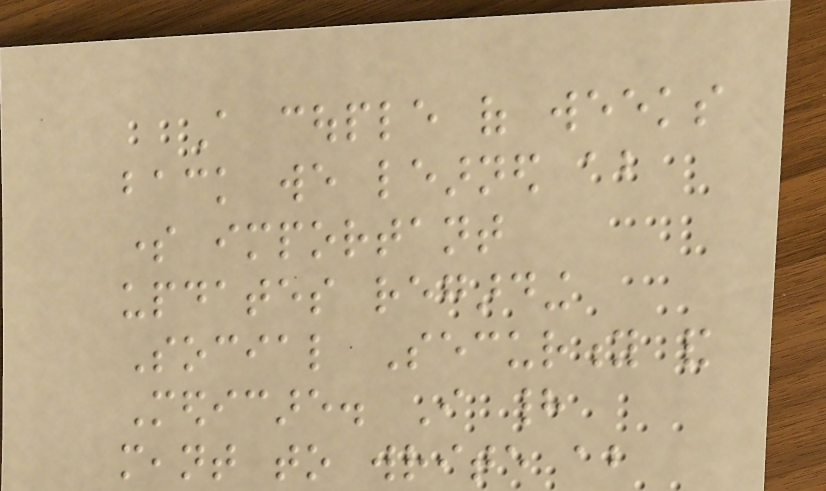A couple of weeks
back we learned about
some important
updates regarding
Social Security and
Medicare. I had
meant to write about
